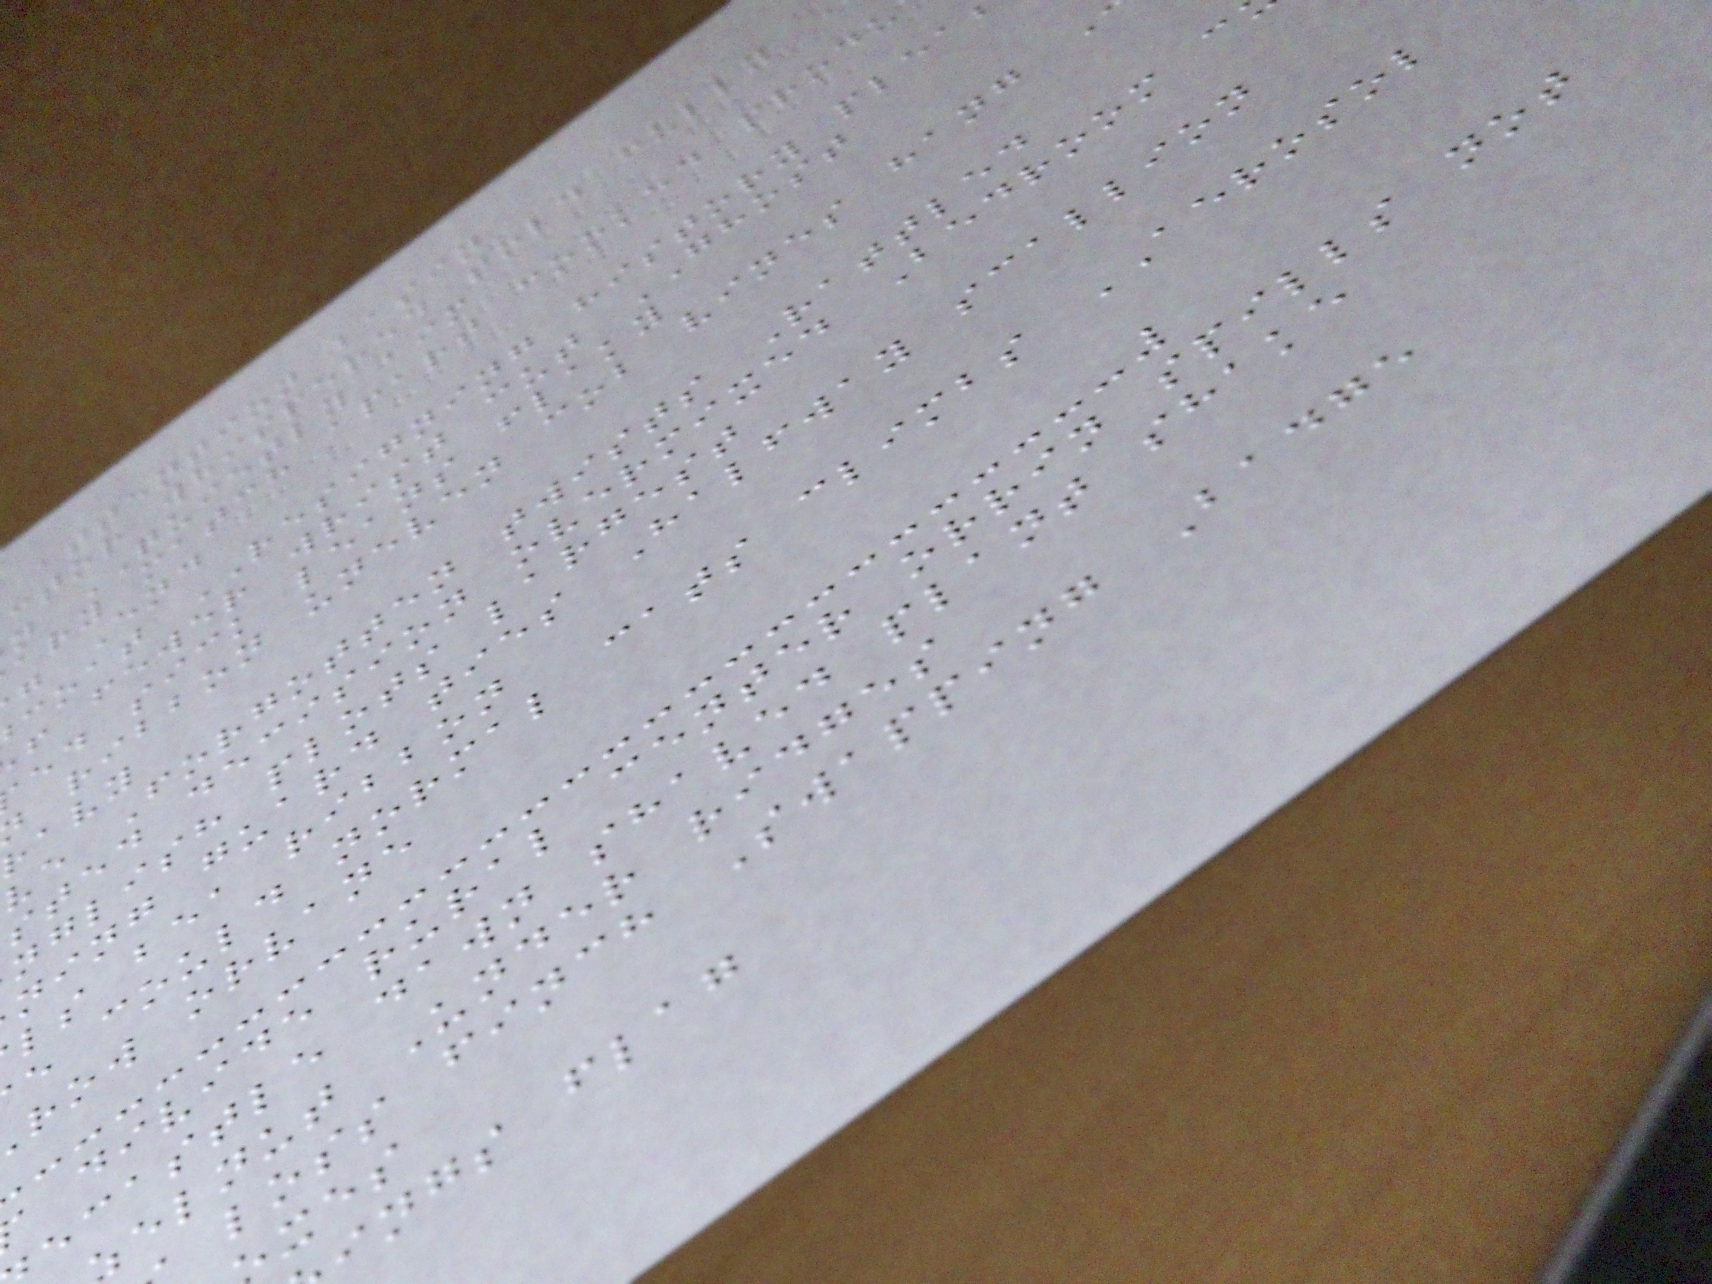attention basin
ctor whispered told fully
n QUIETLY aim
ary match apart cooked produ
g End
coat RESIGNING history plea
f fewer wrist cut GHOST
ed sick leans flaky
ribbon uneven cob vines hang
ravy
ve Forgotten twists Rattled
sted decision overmixed Bedroom c
nglish plots largest
ning guard ties Halfway scallion
ls bea ribbon
e could normal cats climbs AEROSOL
row orvane
divide rural center orrin spills not
ecastle dawn shaved plant shake
elnut Under ridges
loss finch Swapping Badge
ings flag
